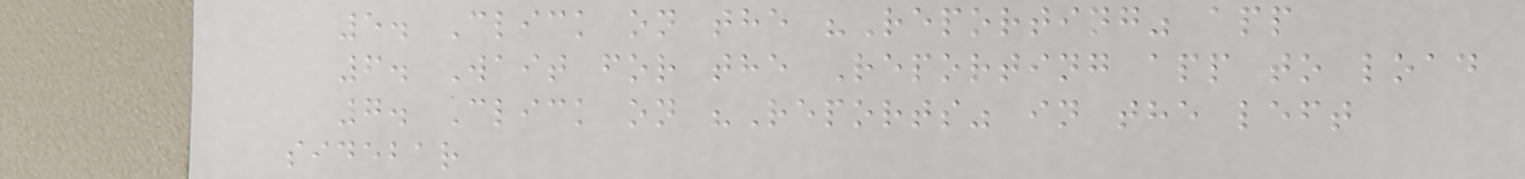5. Click on the "Reporting" app
6. Wait for the Reporting app to load
7. Click on "Reports" in the left
sidebar
